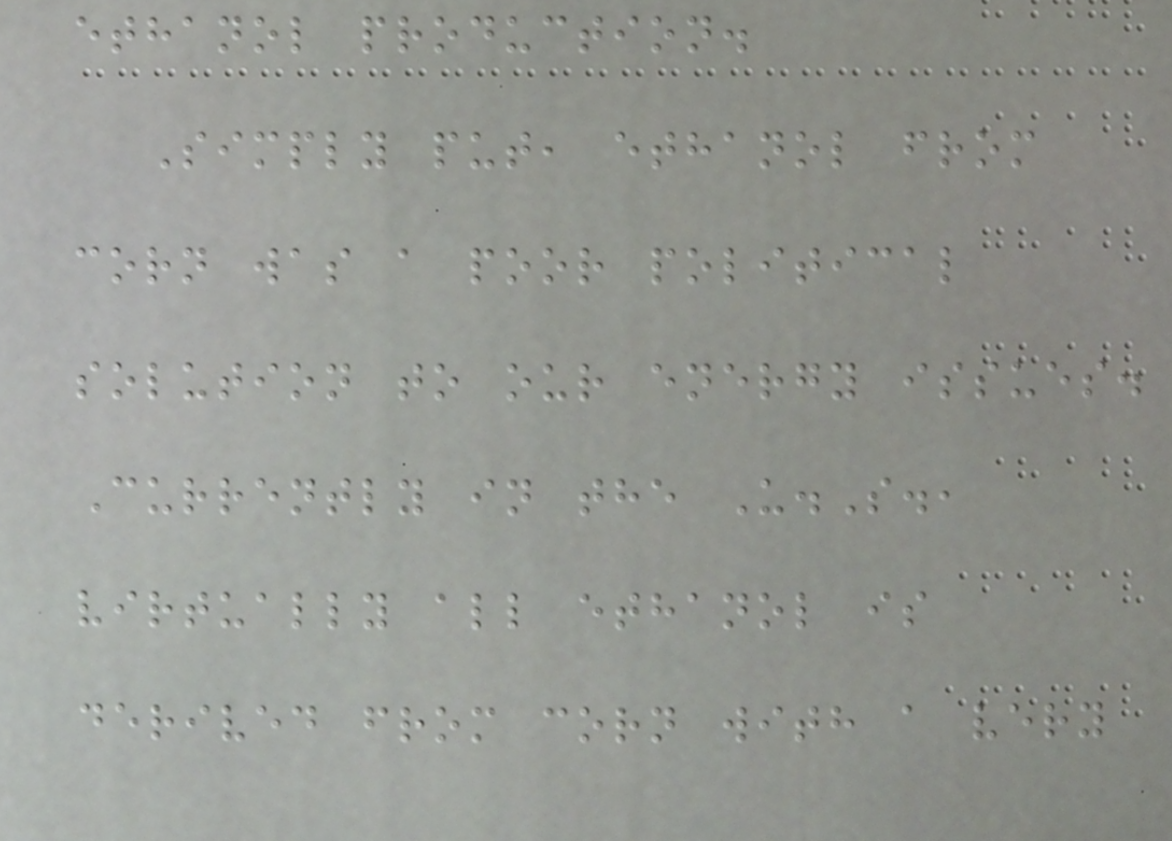ethanol production.
Simply put, ethanol from
corn was a poor political
solution to our energy issues.
Currently in the U.S.,
virtually all ethanol is
derived from corn with a very
